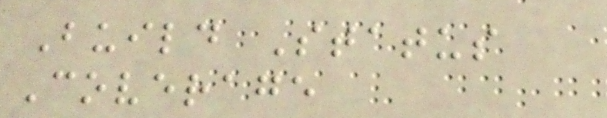Build Status
Coverage
